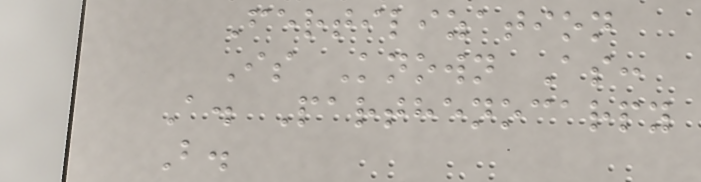Fertilization
Is Known As:
A. Parthenocarpy
B.
